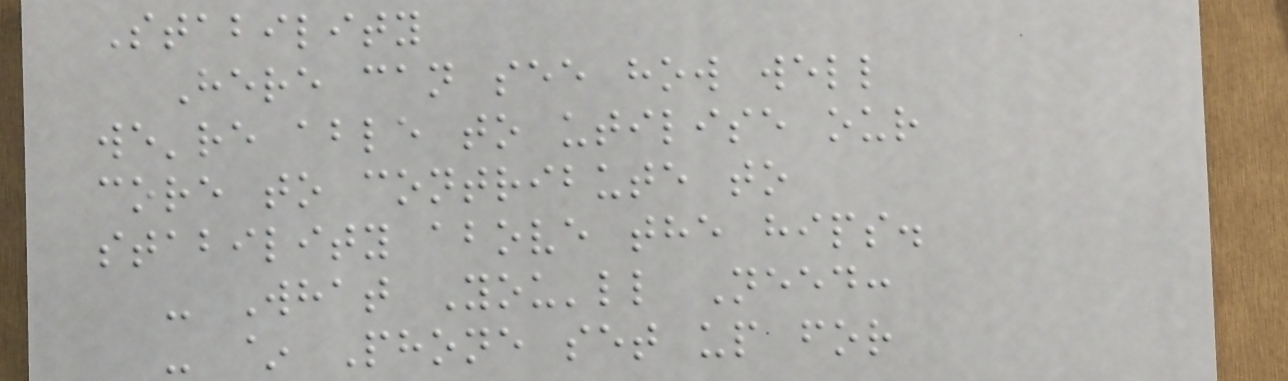Stability
Here can see how well
we're able to utilise our
core to contribute to
stability above the hips.
- What You'll Need:
- ~ Phone set up for
